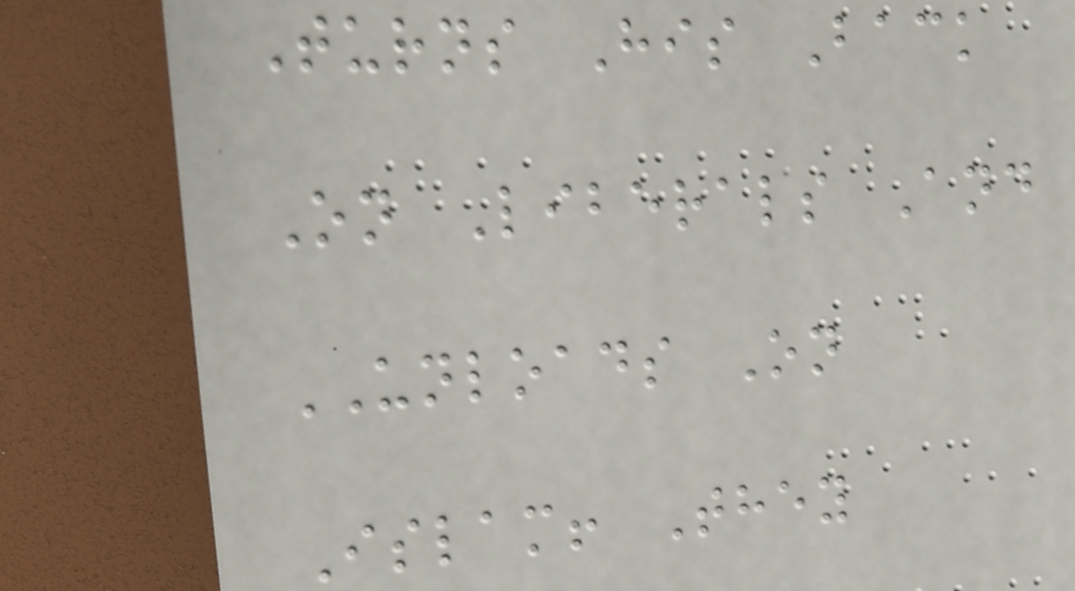Turns His Back
On Liberals And
UNLOADS On
Islam! They
